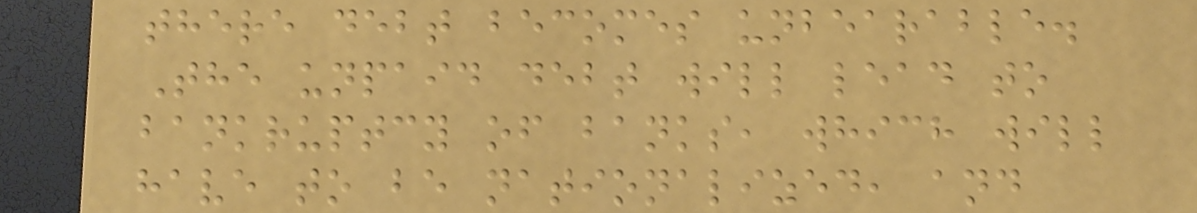there debt becomes unbearable.
The unpaid debt will lead to
bankruptcy of banks, which will
have to be nationalized, and
